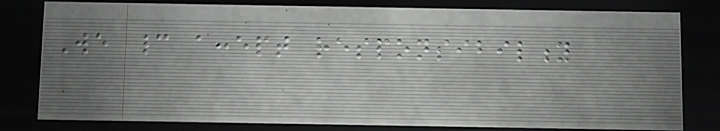We cannot accept responsibility
